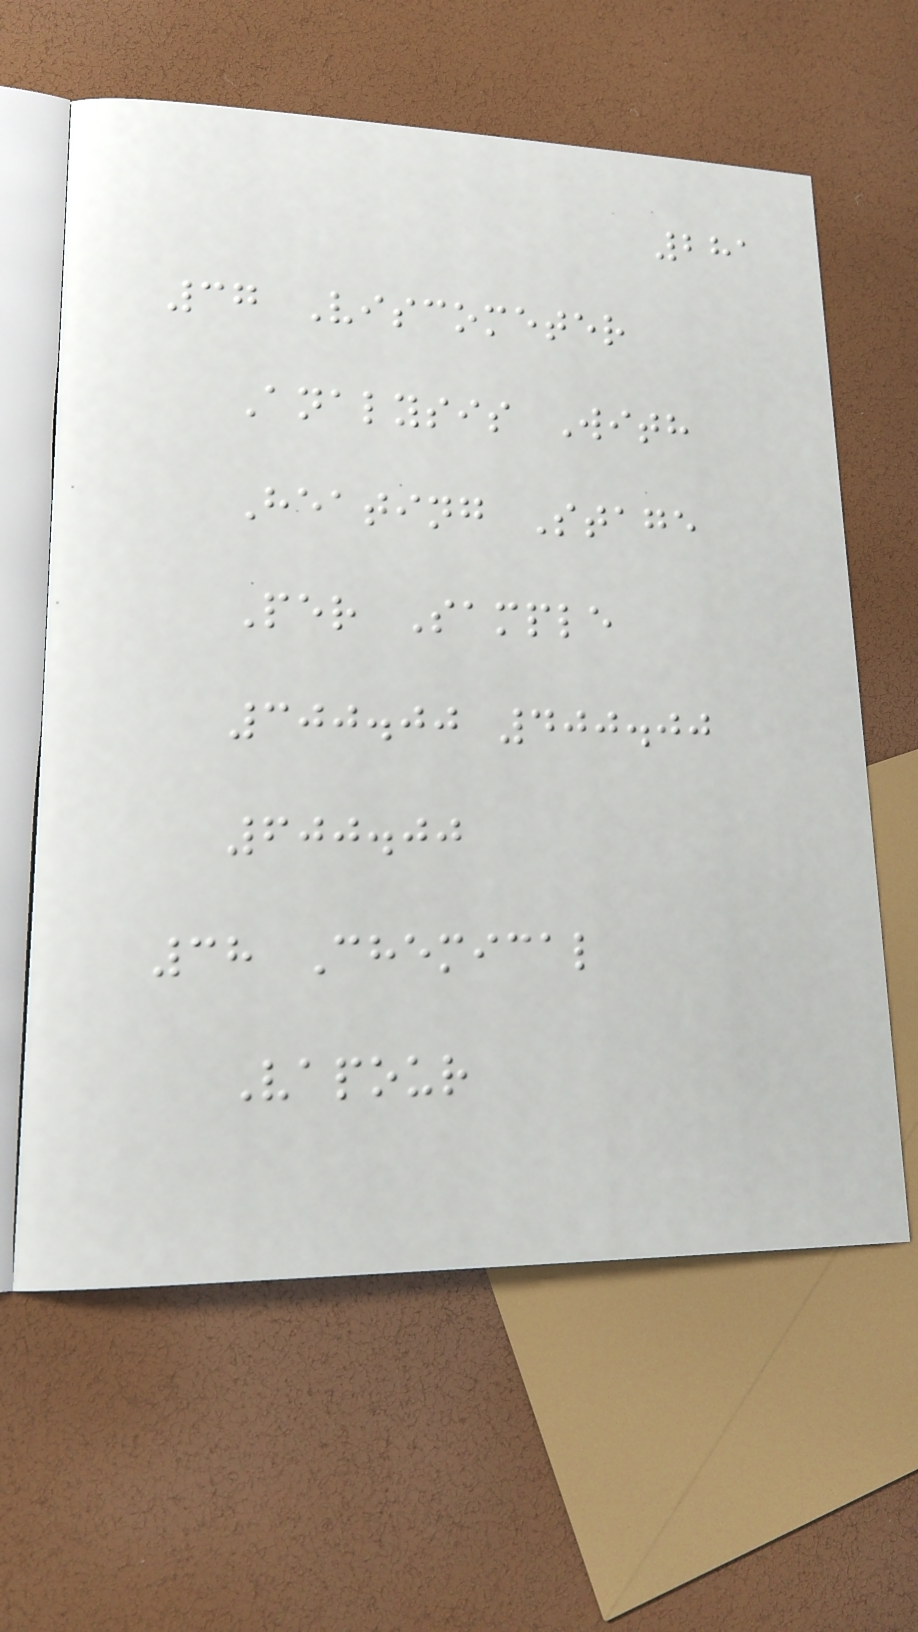281
37 Viscometer
Analysis With
Heating Stage
Per Sample
300.00 400.00
600.00
38 Chemical
Vapour
